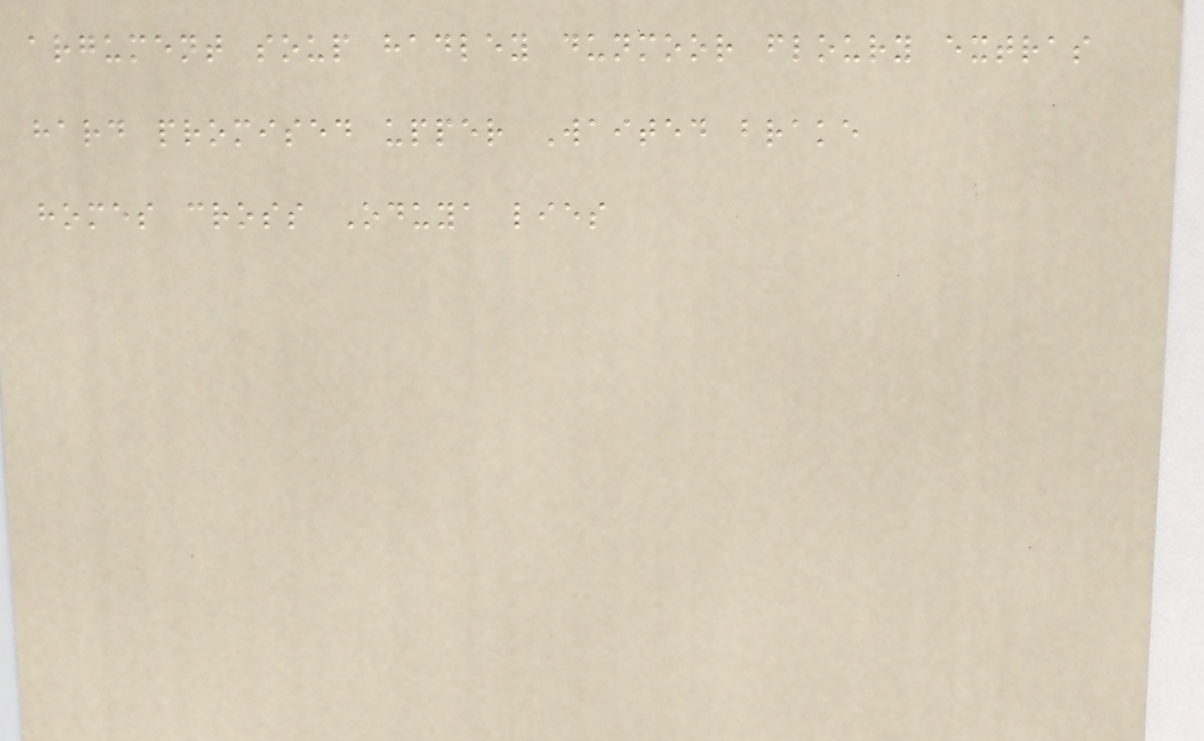argument soup hadley dunmoor floury extras
hard promised upper Waited brake
homes cross Oduya lies
